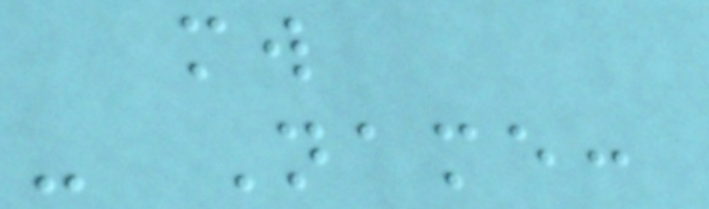mw
- Name:
